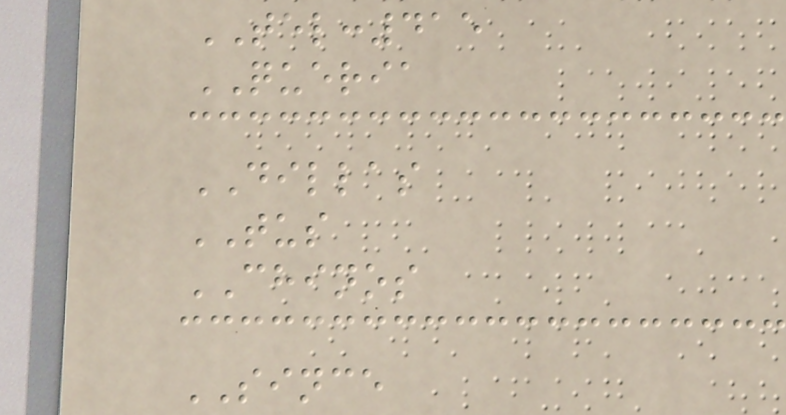TEL:415
QUERIA
DILLAS
TUS
CHINOS
SINCE
